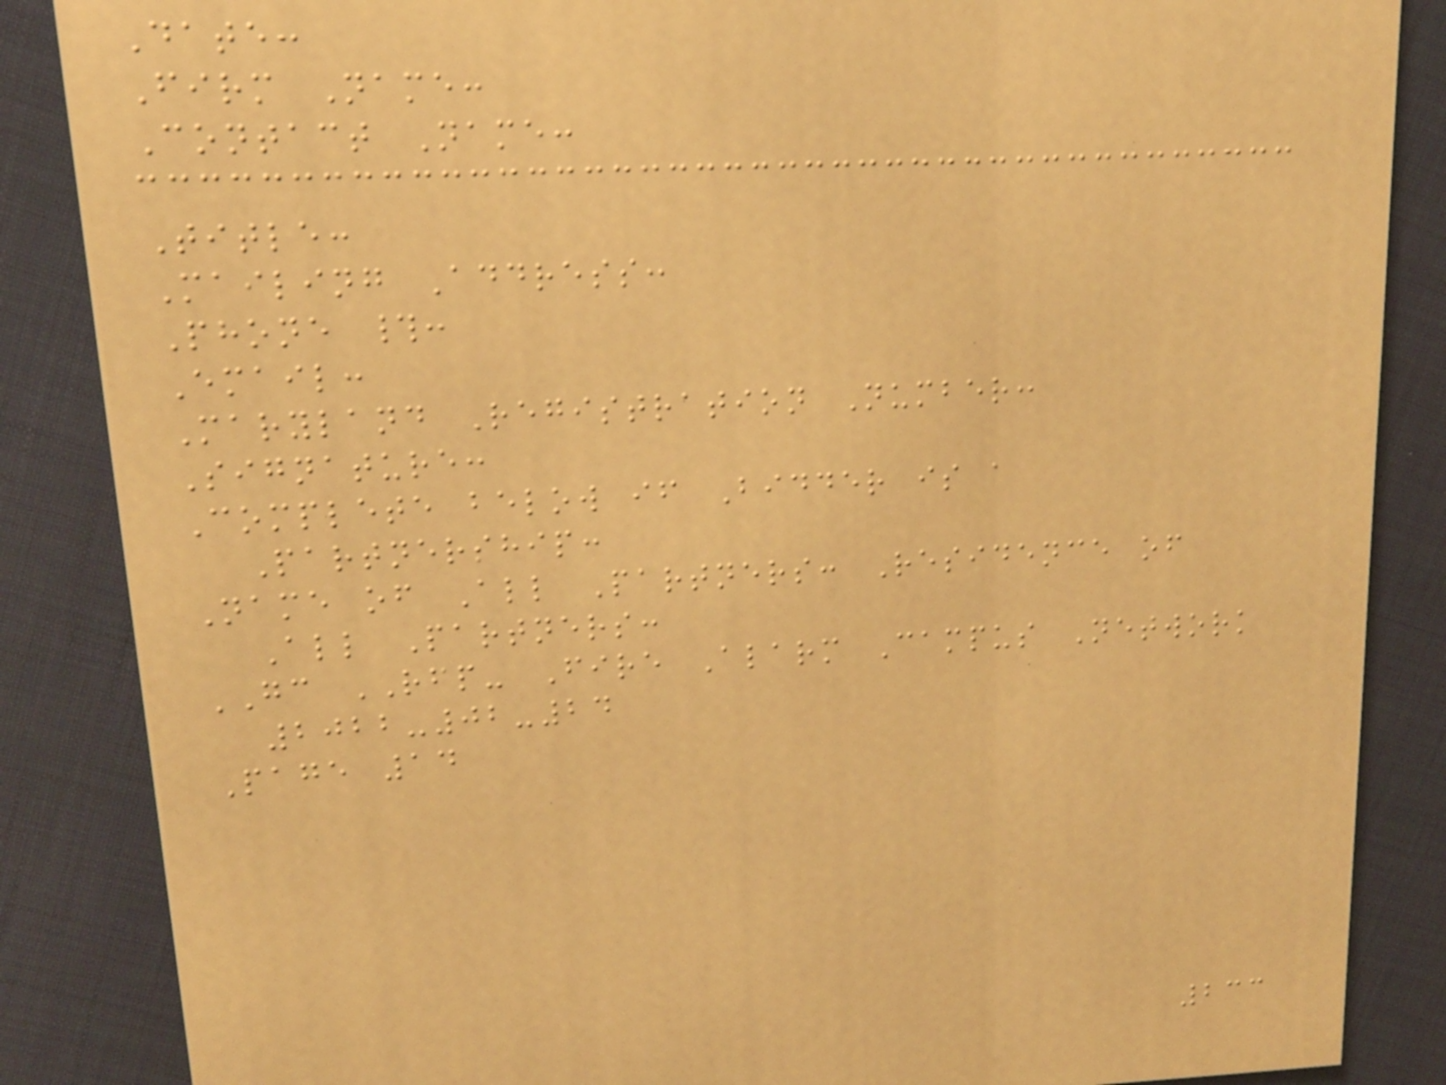Date:
Firm Name:
Contact Name:
Title:
Mailing Address:
Phone #:
Email:
Maryland Registration Number:
Signature:
Complete below if Bidder is a
Partnership:
Name of All Partners: Residence of
All Partners:
GC RFP- Fire Alarm Campus Network
2022-02-24
Page 14
233
